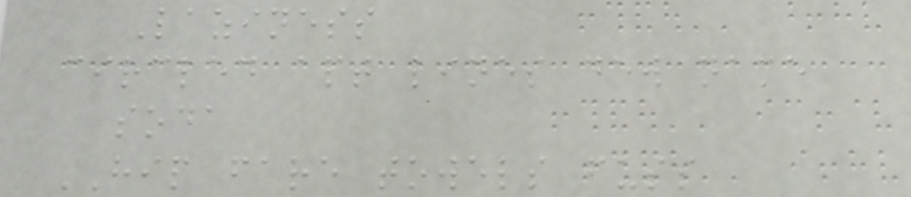Laziness
circled apt lines dew name
soda
HIP fare towels fuss
